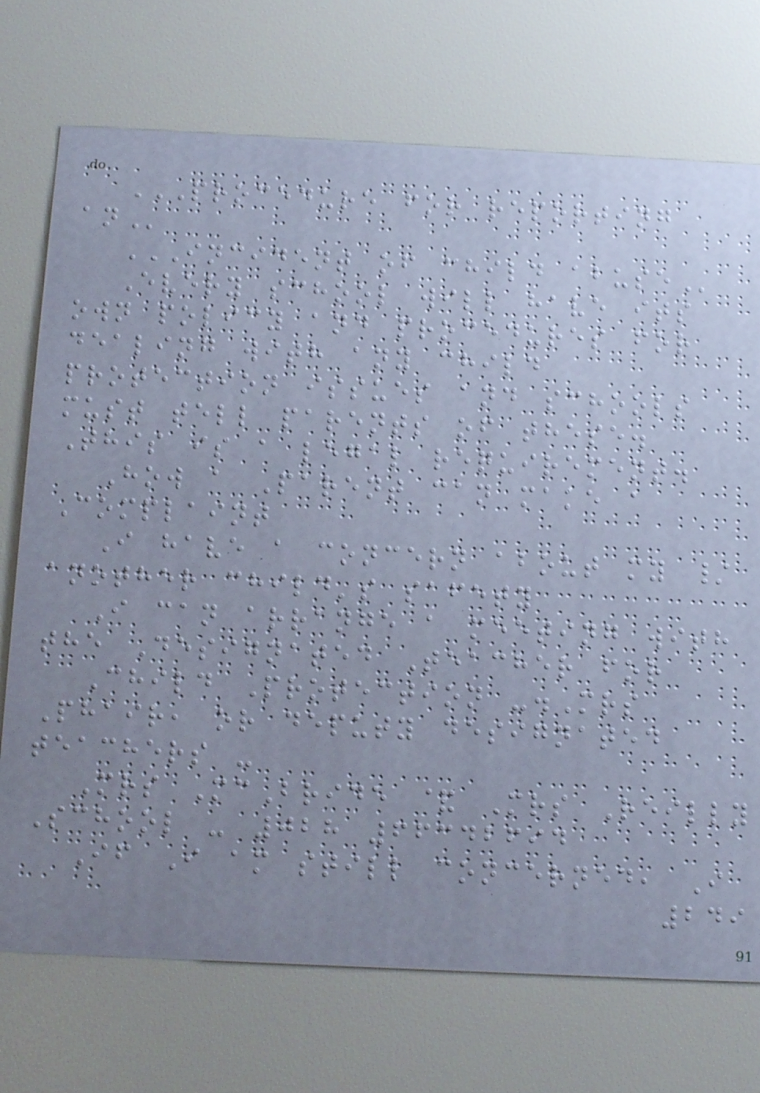PROCEDURE FOR REPORTING
AN
INCIDENT OF CHILD ABUSE
Every school will have its
own policy and procedures for
dealing with any child
protection issues and schools
must tell parents of these.
This is a legal requirement.
How a Parent can make a
Complaint
I have a concern about my /
another child's safety
I can arrange a meeting with
the Designated Teacher for
Child Protection -.Mrs
Phair, or deputy designated
teachers -
Mrs McBride & Mrs Reilly
School - 028 66342694
If I am still concerned, I
249
